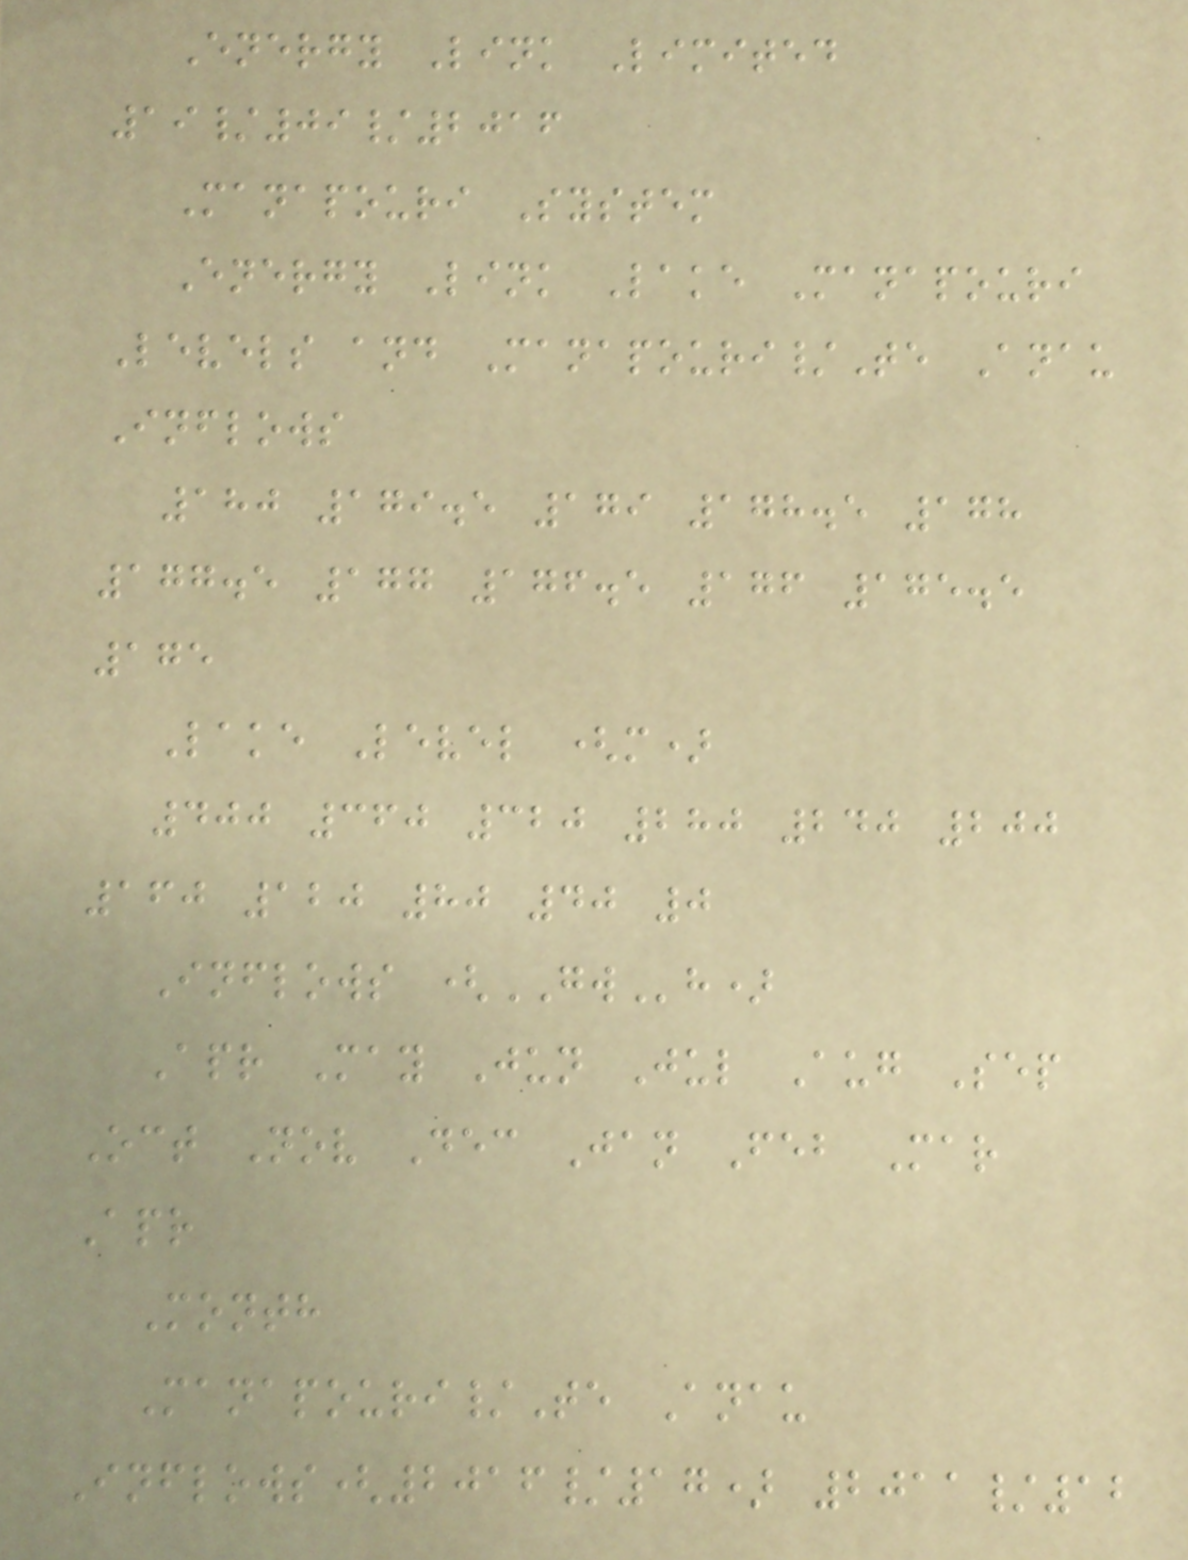Energy Link Limited
19/09/2016
Manapouri System
Energy Link Lake Manapouri
Levels and Manapouri/Te Anau
Inflows
180 179.5 179 178.5 178
177.5 177 176.5 176 175.5
175
Lake Level (m)
400 360 320 280 240 200
160 120 80 40 0
Inflows (GWh)
Apr May Jun Jul Aug Sep
Oct Nov Dec Jan Feb Mar
Apr
Month
Manapouri/Te Anau
Inflows(2016/17) 2011/12
